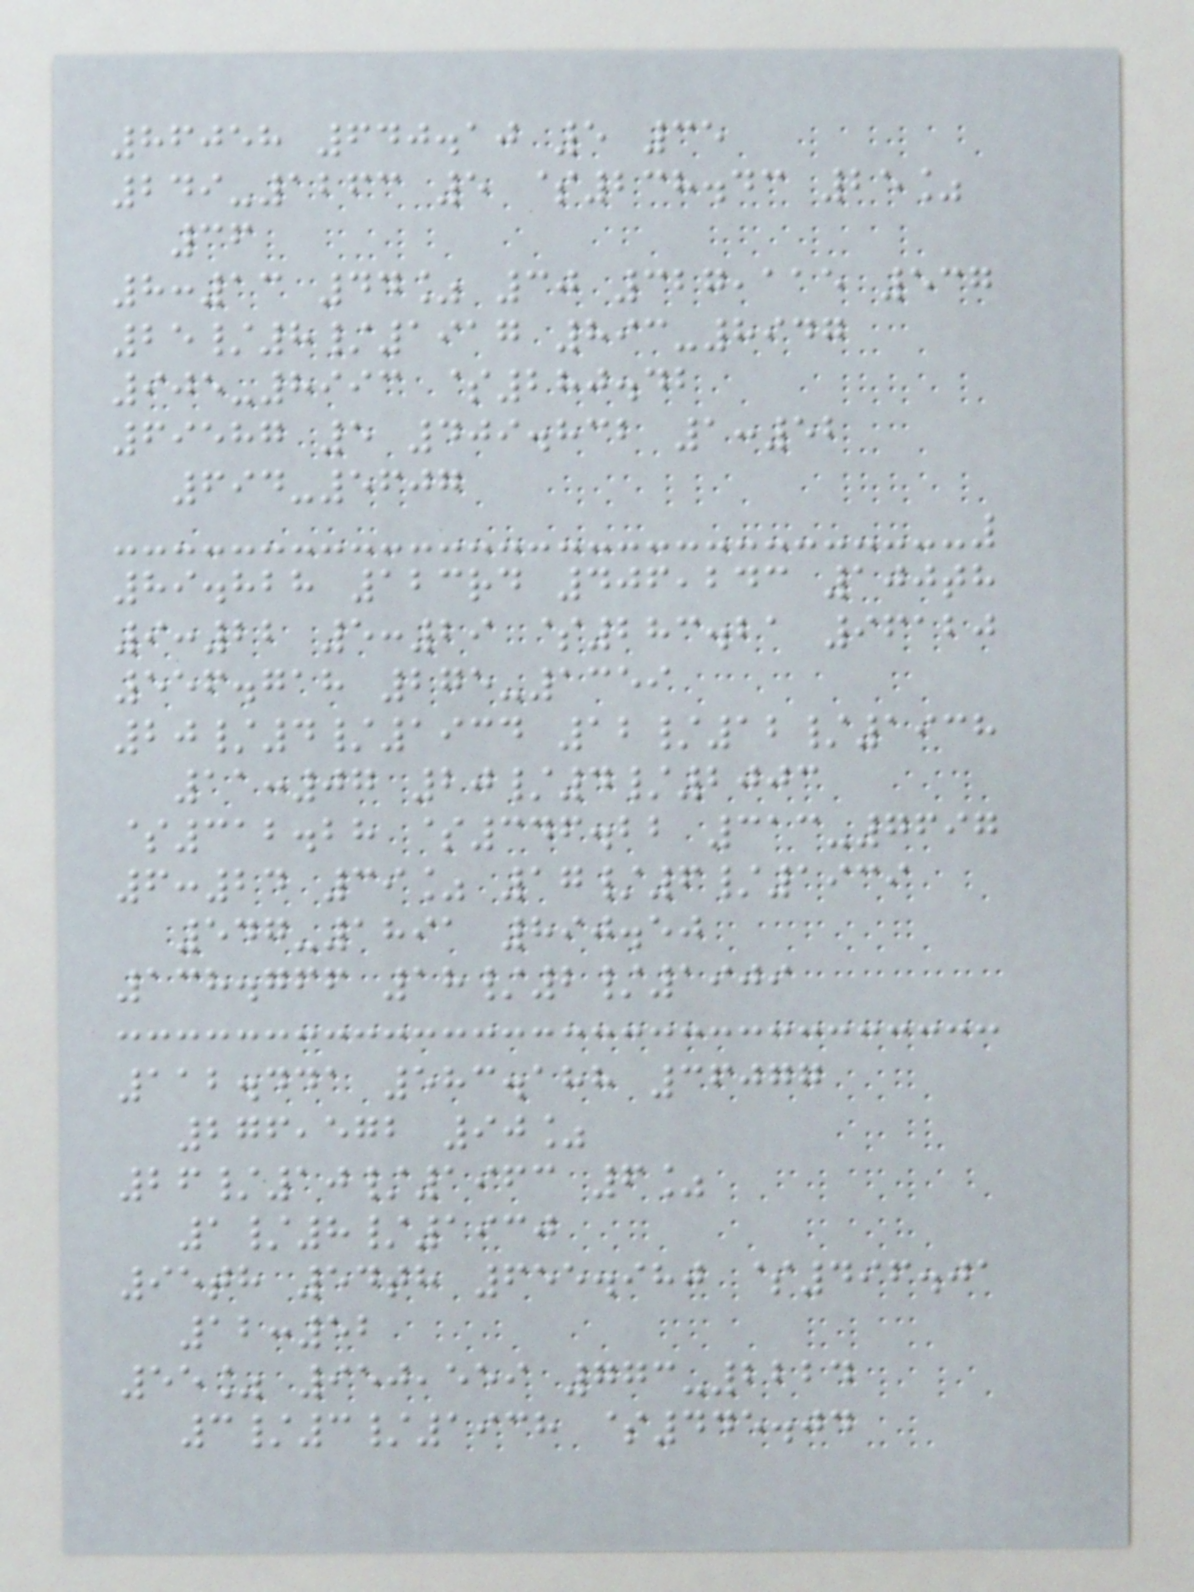86058 640.10 5 35
249-1263 5 $238.43 25%
36
8:13 44% 30 327,115 537
25/8/1917 893-8947
905-8993 $280.42
69587 5 409.832 1:52
694-5607
89.828 123rd 406,243 100th
9:22 5:29 $283.21 96120
556.718 275-1359
20/4/1934 12/12/1938
11:07 20/4/2003
$312.28 $346.22 313-7697
6:24 39% 17/6/1939
547-1891 890.50
138.766 18/2/1909
112.441 583.188 36077
276,572 90%
26/10/1963 6%
1/8/1930
95th 54th 655.980 $496.01
12:52
55% 950,559 773-2224
3/3/1938 $445.04
